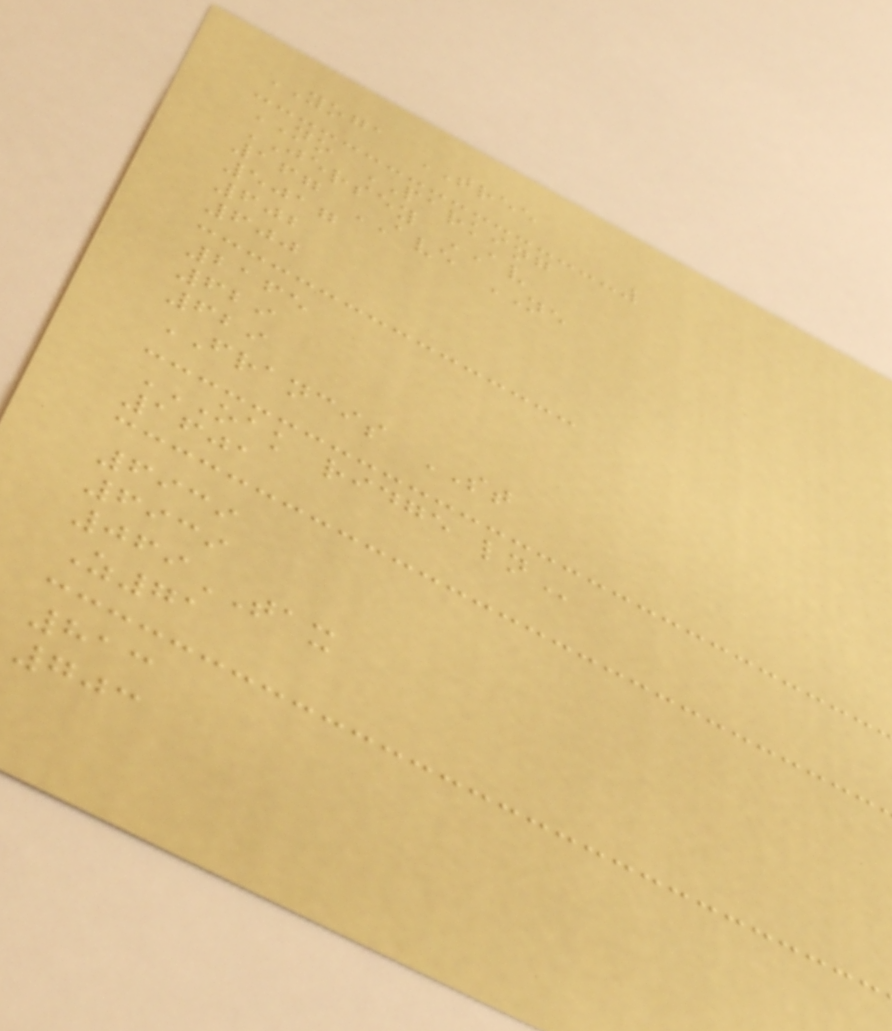YOGA TREE
NO PARKING
JERSEY AV
167 AVE NE
5017
602
600
2165
629
629
FRANCIS ST
OAK RIDGE LN
1601
6939
6939
069TAX
Z71
813
703
